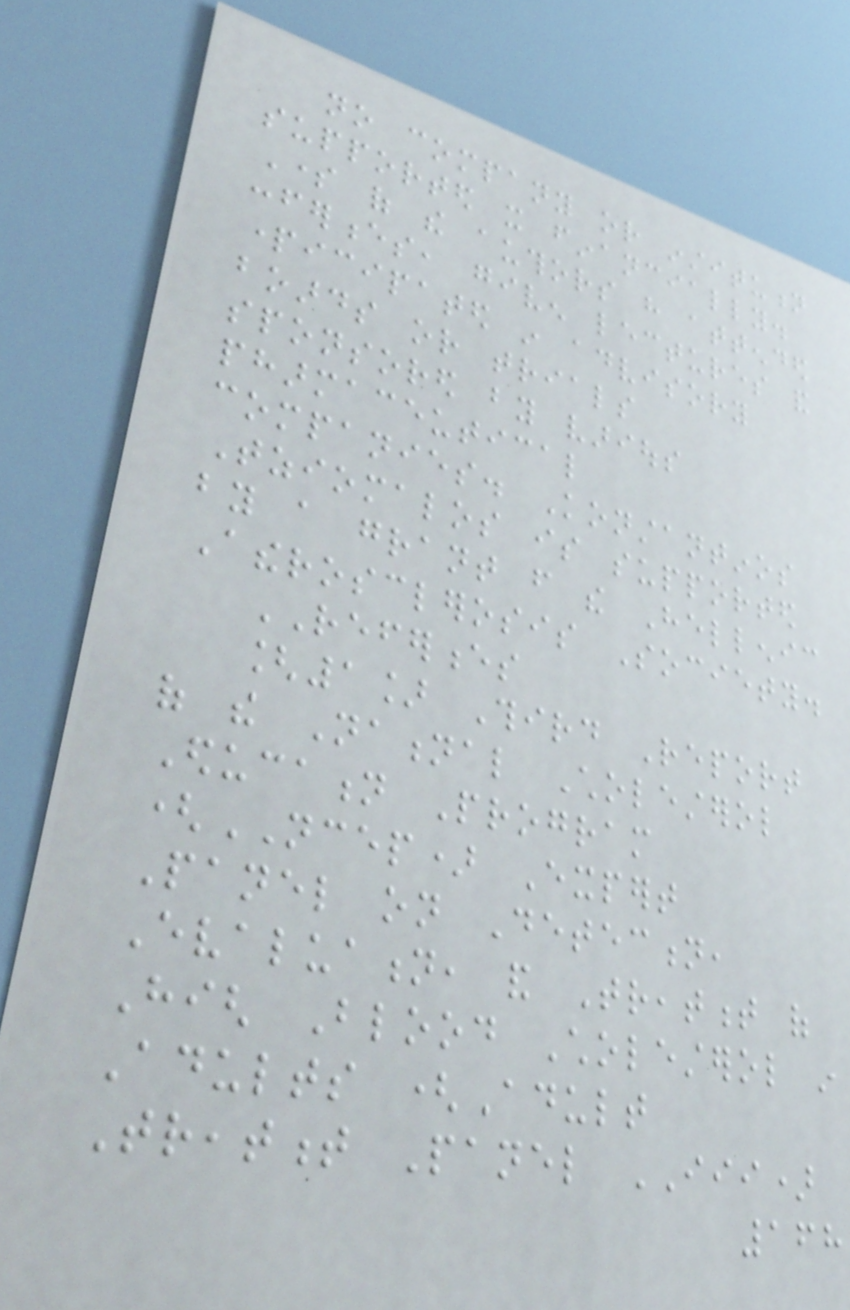no company or institution
supported it financially.
Some of the authors have attended
conferences, given lectures and
participated in advisory
boards or trials
sponsored by various
pharmaceutical
companies. Konstantinos
Tziomalos is supported
by a grant from the Hellenic
Atherosclerosis Society.
REFERENCES
[1] Third Report
of the National Cholesterol
Education Program
(NCEP) Expert
Panel on Detection,
Evaluation, and Treatment of
High Blood Cholesterol in
Adults (Adult
Treatment Panel III)
168
